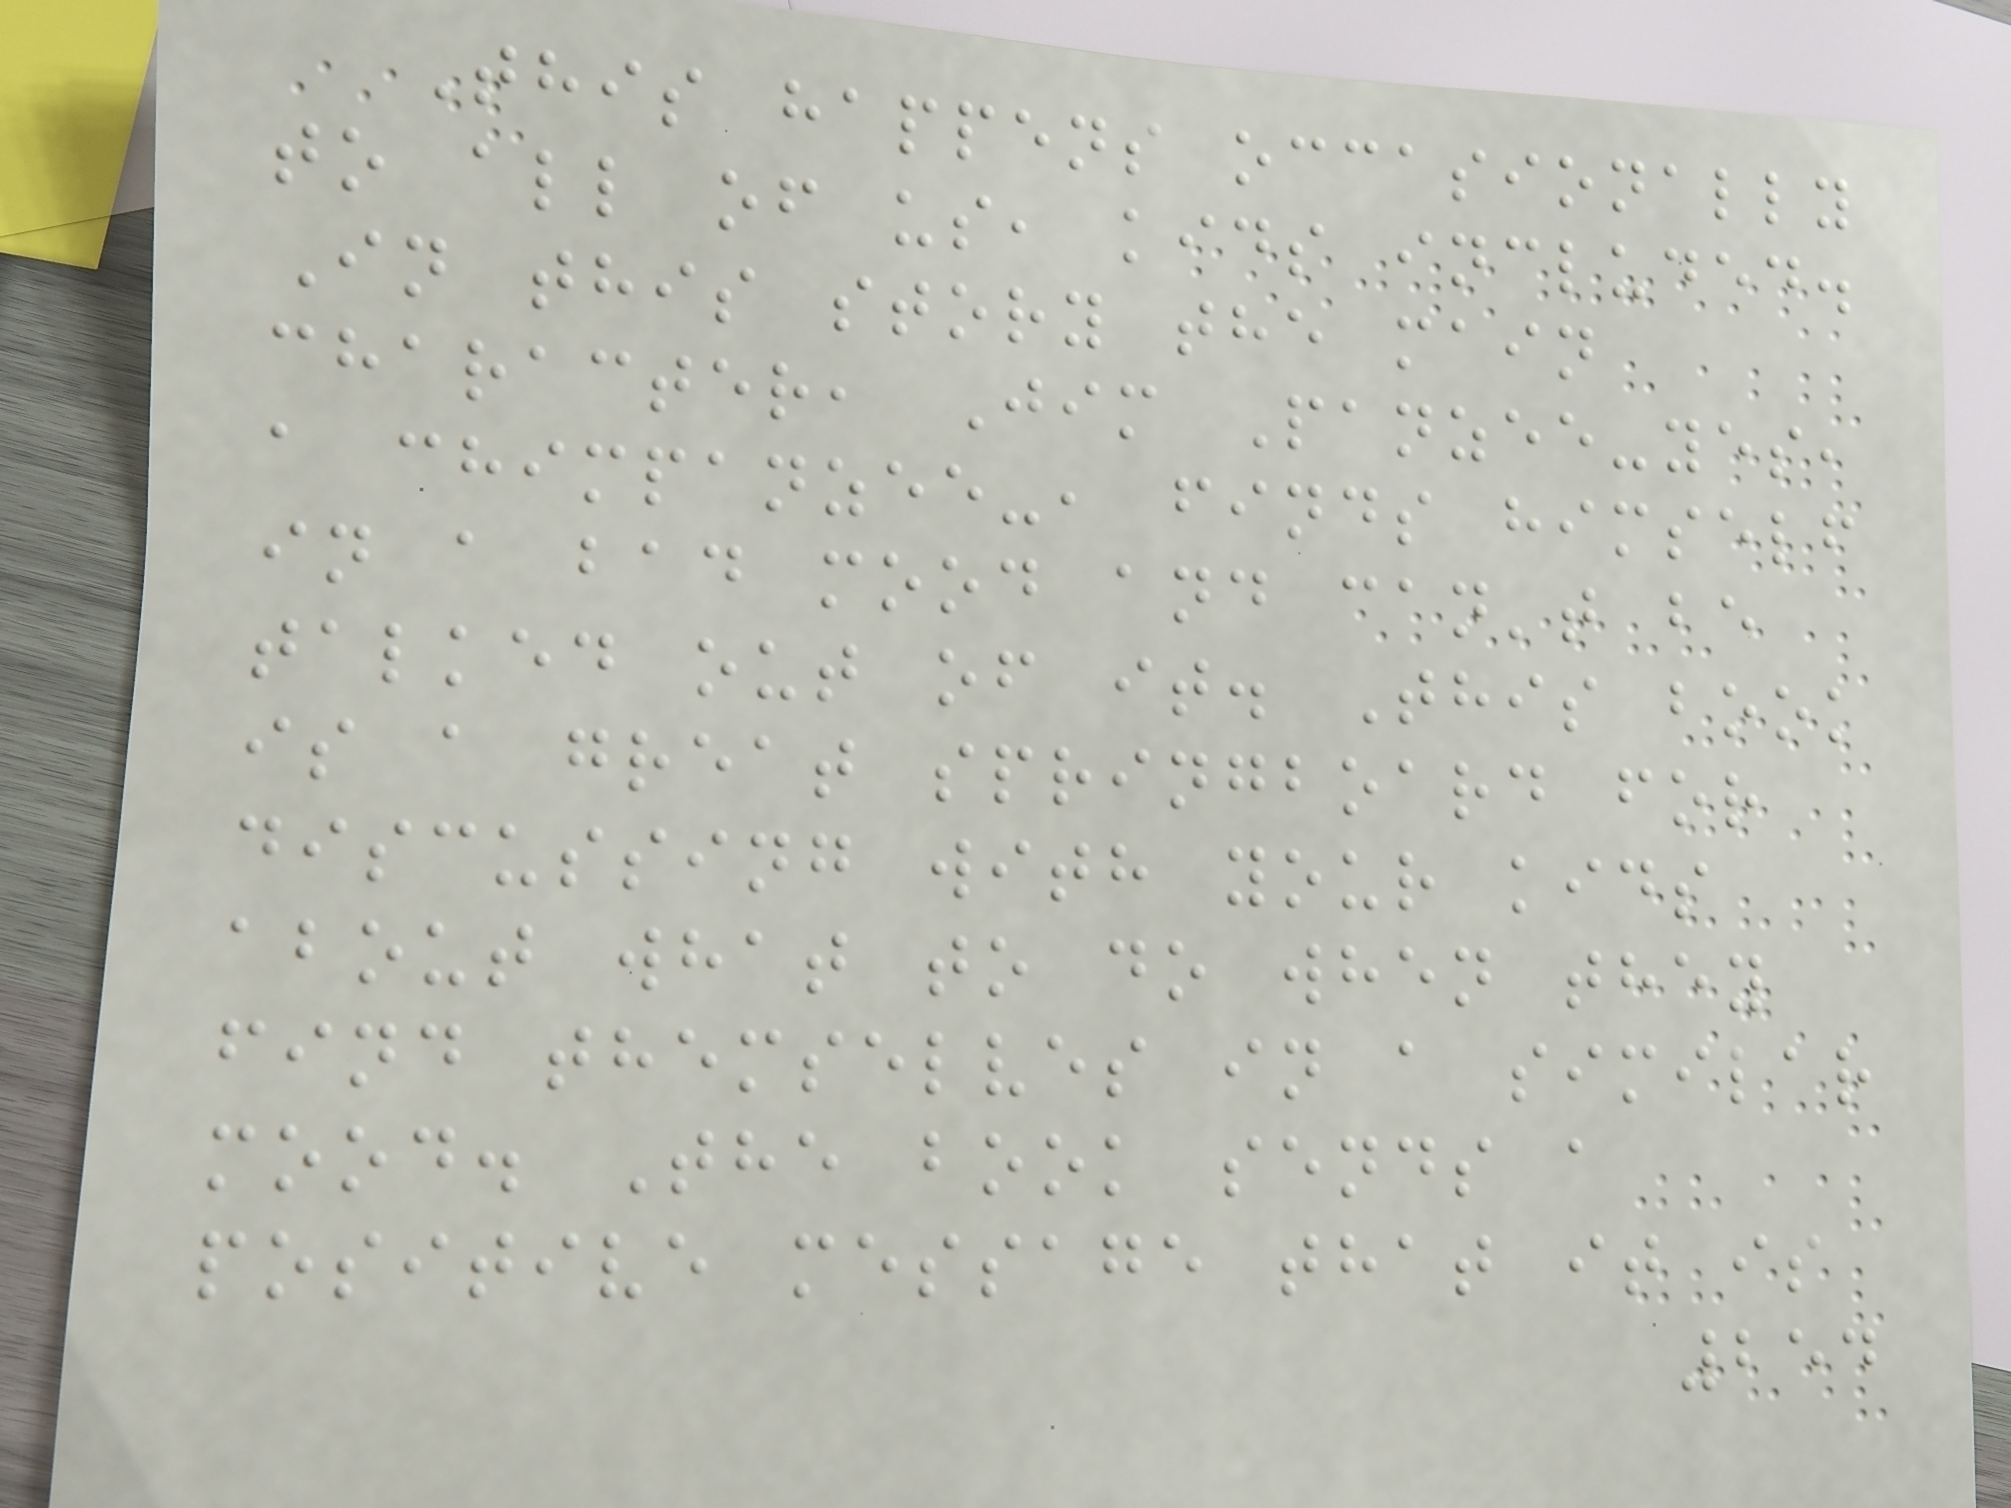This happens occasionally
to all of us, kids included.
In this story the main
character, Jim Panzee-yes,
a chimpanzee-, finds himself
in a bad mood and can't be
talked out of it. This book
is a great springboard for
discussing with your kids
about what to do when they
find themselves in a similar
mood. The book sends a
positive message that it is
254
